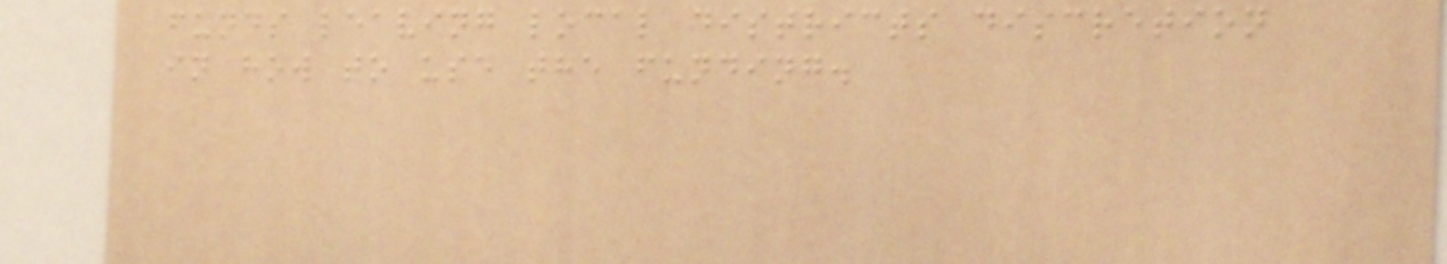funds leaving local districts discretion
in how to use the funding.
